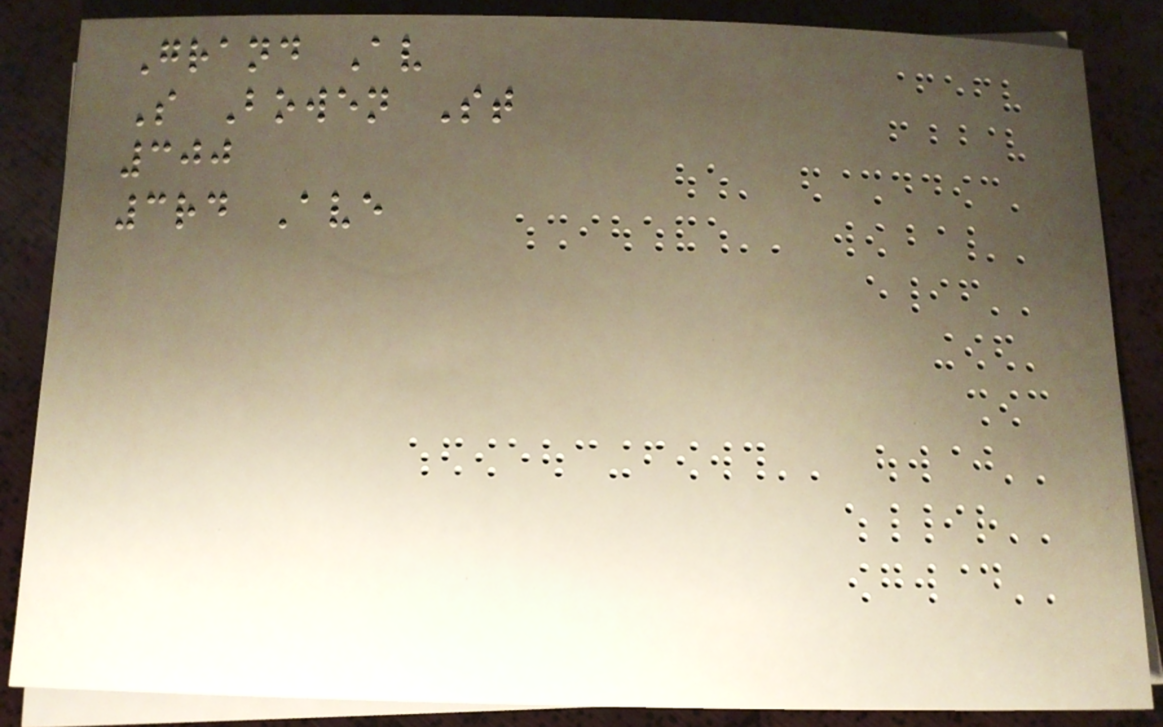Grand Av
S Bowen St
300
3rd Ave
